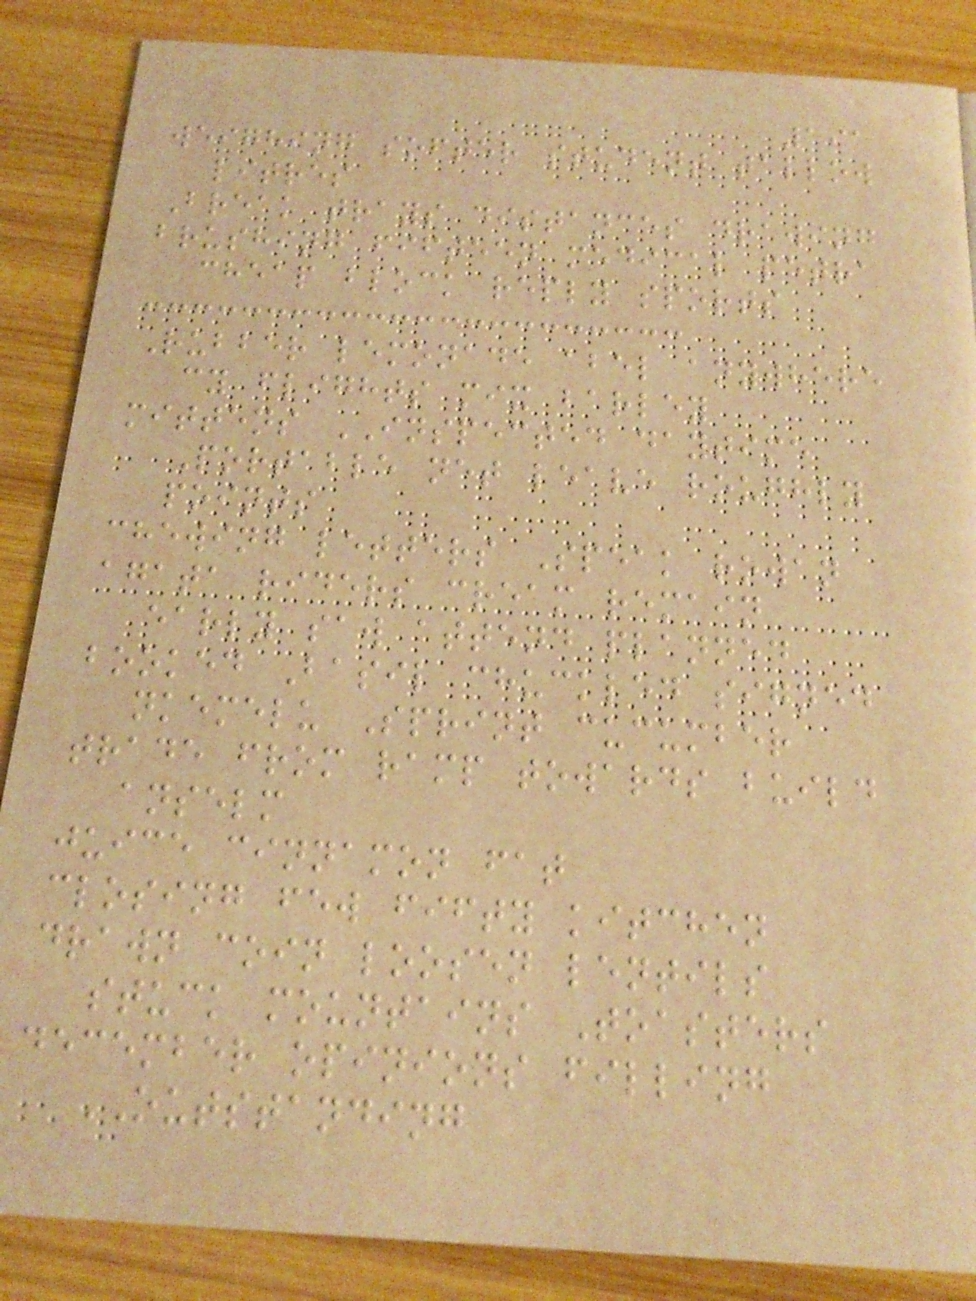191
weighing softer student tallow
litres
Break trays distances drawing
brushing fifteen medical petra
cheap block reply sports
Rubber lemonade abel anywhere
cy flights mix barley
mittens INSPECTED daytime
Portable net leave roughly
points
chewing letters Speak rowan
agata riders cream remain
early saw attend planned
booked Basil chuckled signed
nkemelu Sprint cucumber
trade from ramp towards build
anselm
juice cinnamon fat
closing few fifty kitchen
drawn coin loosen lentils
stuck mountains Toasters
december opinions filling
OUTSTANDING
